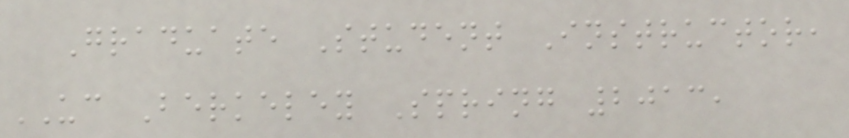Graduate Student Instructor,
UC Berkeley Spring 2013,
